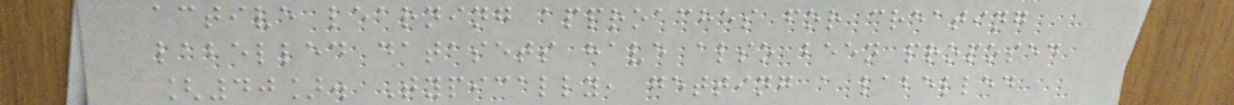active learning approaches for creating
labelled datasets have also been proposed
[40]. Typically, getting a labelled
